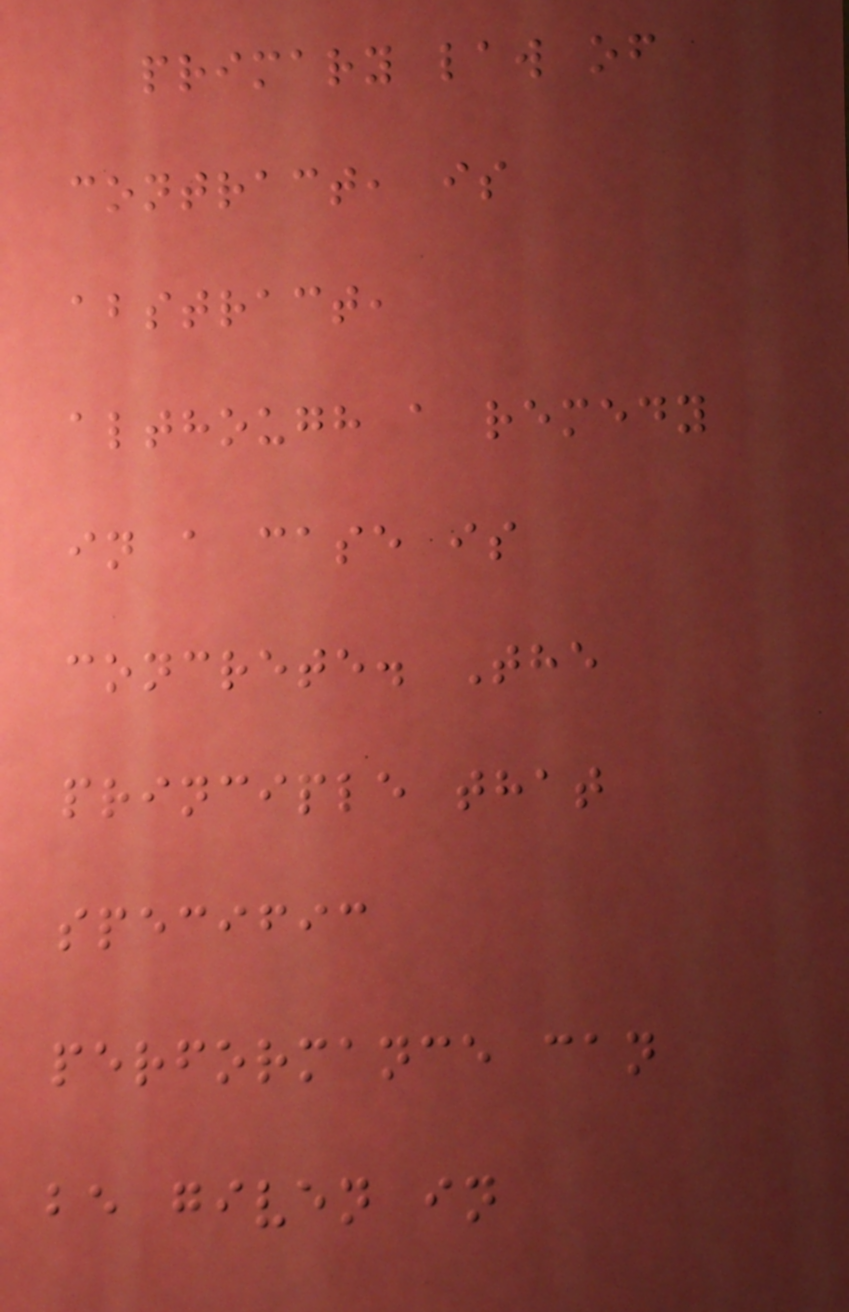primary law of
contract, is
abstract,
although a remedy
in a case is
concrete. The
principle that
specific
performance can
be given in
